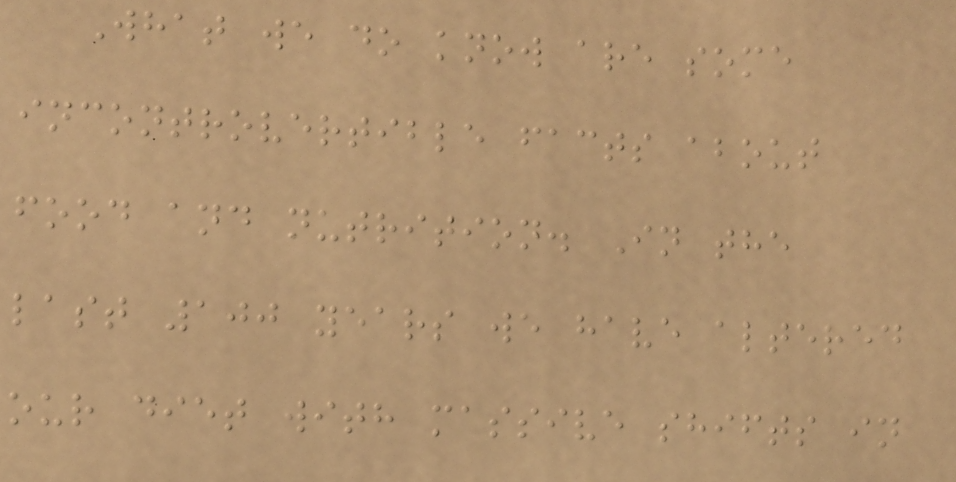What we do know are some
incontrovertible facts about
food and nutrition. In the
last 100 years we have altered
our diet with massive shifts in
